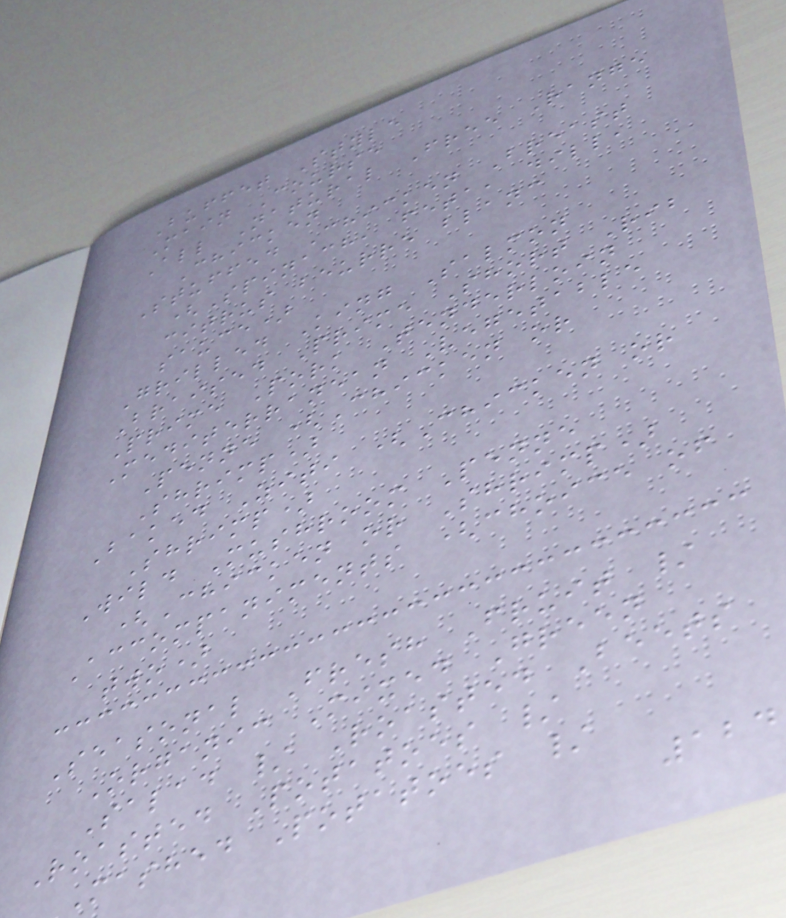Buffet Style
Main Course
All Natural Free Range
Chicken
Stuffed Chicken Breast
(Spinach, feta, dill,
citrus beurre blanc
sauce)
Grilled King Salmon
Braised Prime Short Rib
Prime Pork Tenderloin
Mediterranean Vegetable
Penne (Chicken or
Shrimp)
Baked Ziti (Chicken or
Shrimp)
Wild Mushroom Penne
(Chicken or Shrimp)
Accompaniments (choice of
two)
Seasonal Fresh Fruit /
Organic Mixed Green
Salad / Roasted Beets
Roasted Potatoes /
Mashed Potatoes /
124
